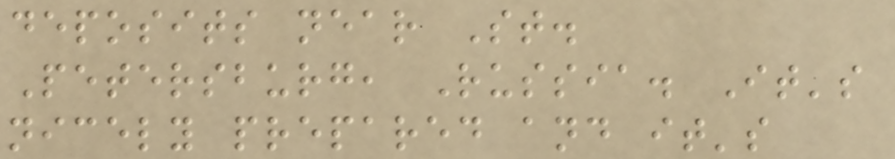deposits near St.
Petersburg, Russia. It's
nicely prepared and it's
